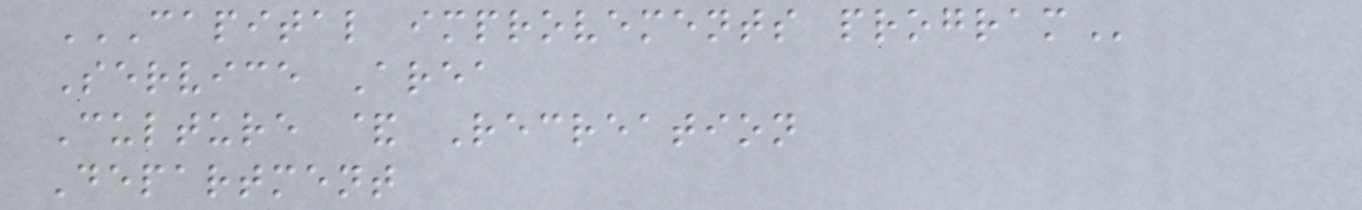CAPITAL IMPROVEMENTS PROGRAM
Service Area
Culture & Recreation
Department
